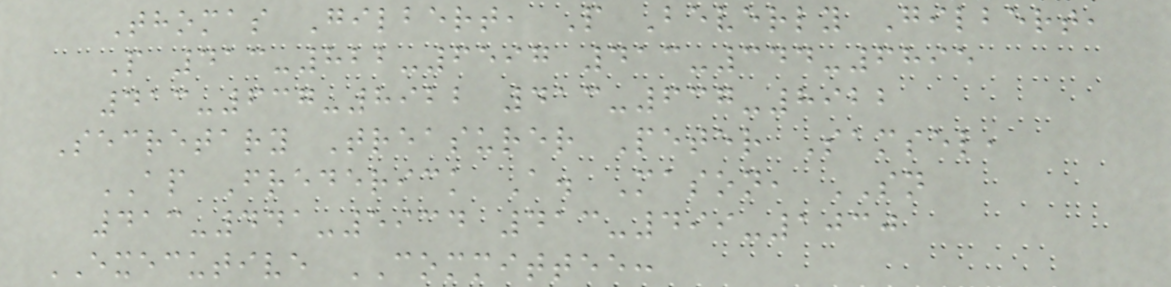Thomas Gilbert, P Beverly Gilbert,
P 413-822-6597 413-344-6895
413-637-8922 413-637-8922
Secretary Treasurer Peter Samsel,
AP Frederick A. Mason, SN
413-441-5934 413-499-1030
EXECUTIVE COMMITTEE:
